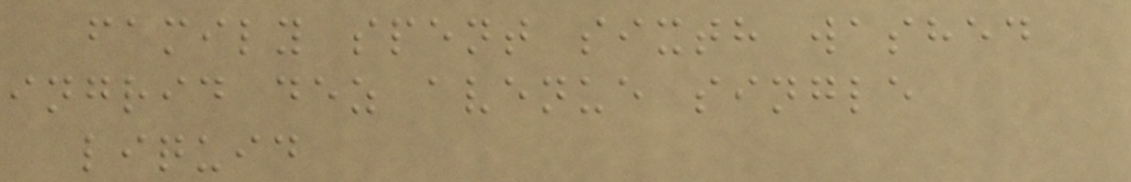family spent sixth washed
ingrid dez avenue single
liquid
